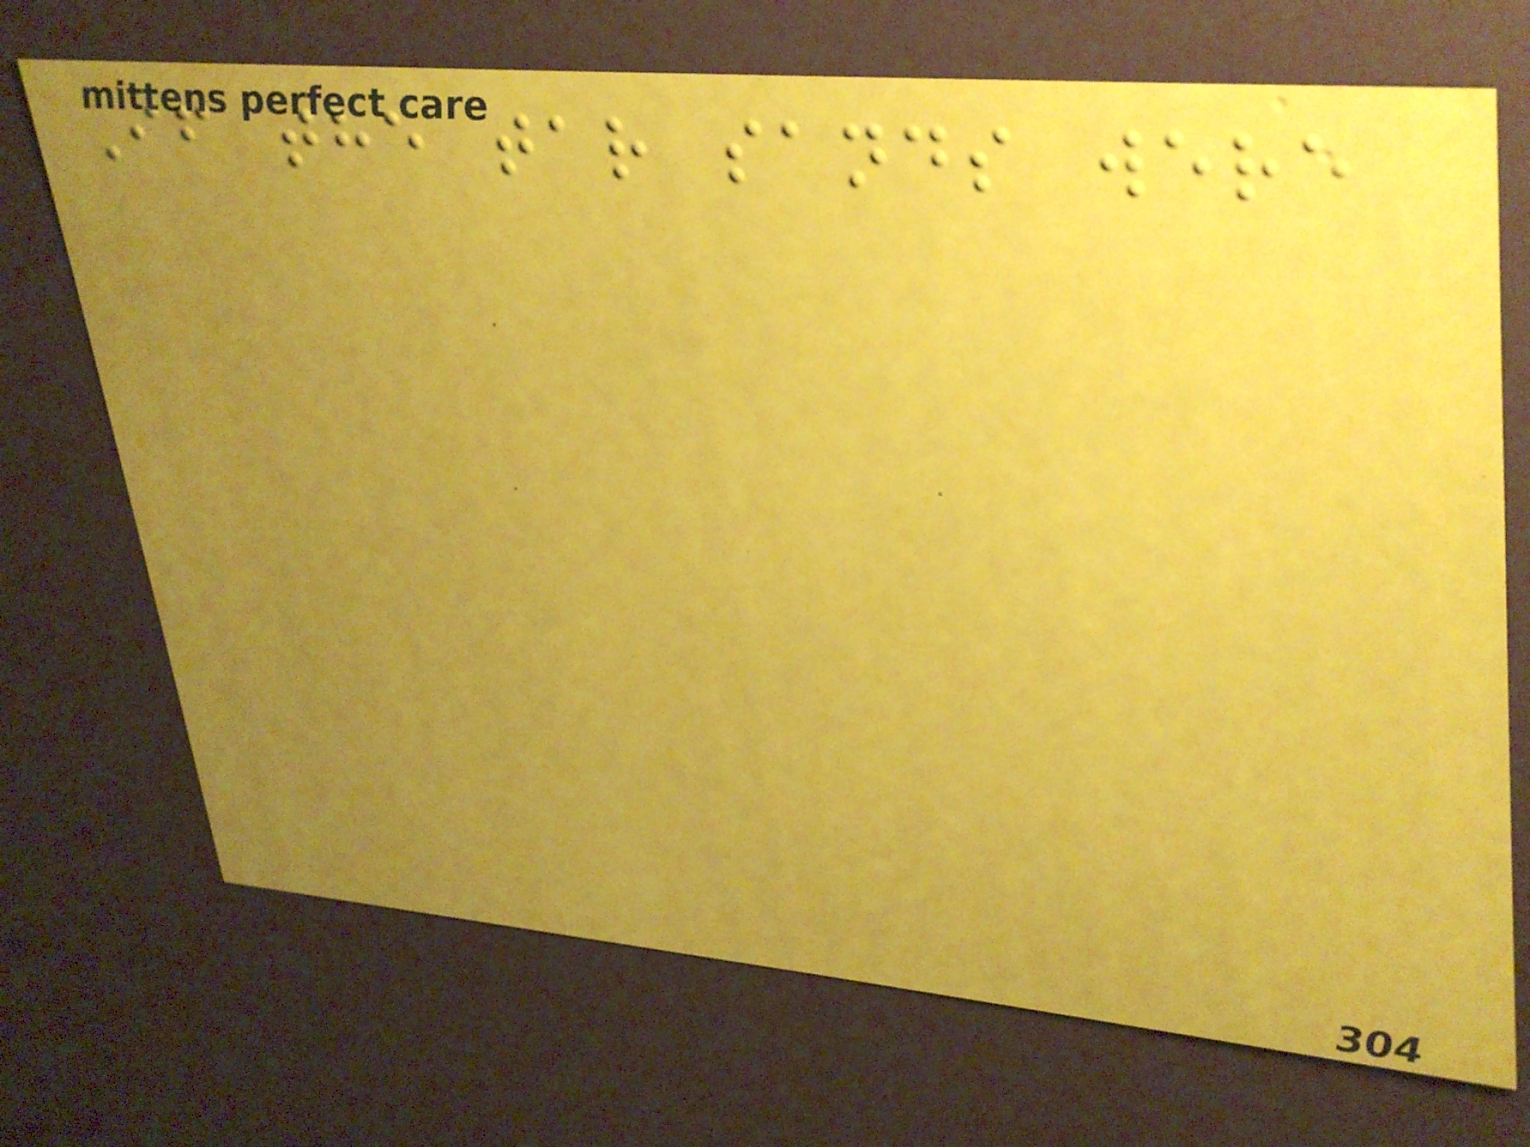If the tar sands were
